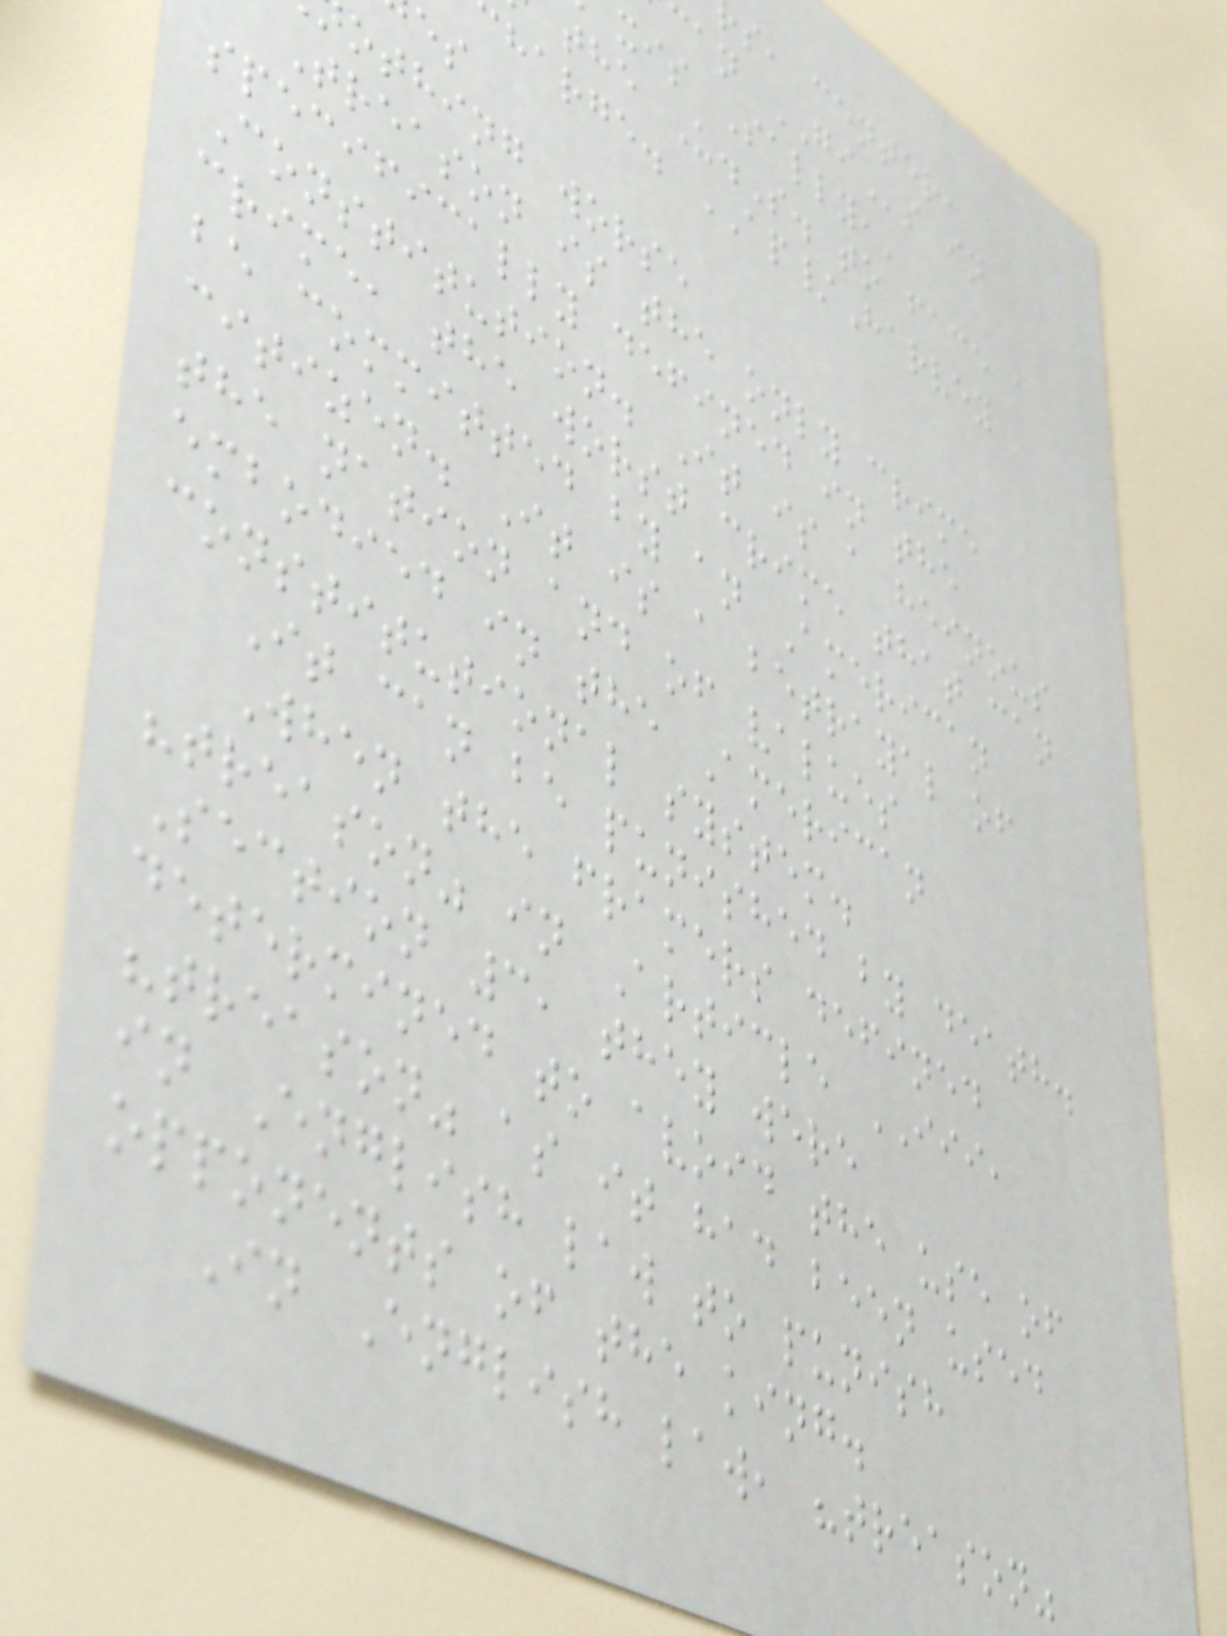s, center,
can GIs in
xis Sally,'
the U.S. to face a
harge. AP/Harvey
othing worse
Treason is the only crime
specifically defined in the
Constitution. It is a heinous
crime, the worst crime that can
be committed by an American
citizen. It is a betrayal of
the nation and of values
embodied in the American
constitutional system.
It can be punished by death.
When the framers defined
"treason" in Article III,
Section 3, they were
determined to avoid the use of
"treason" as it had been used
in English law to punish
opponents of the king.
In English law, "treason"
